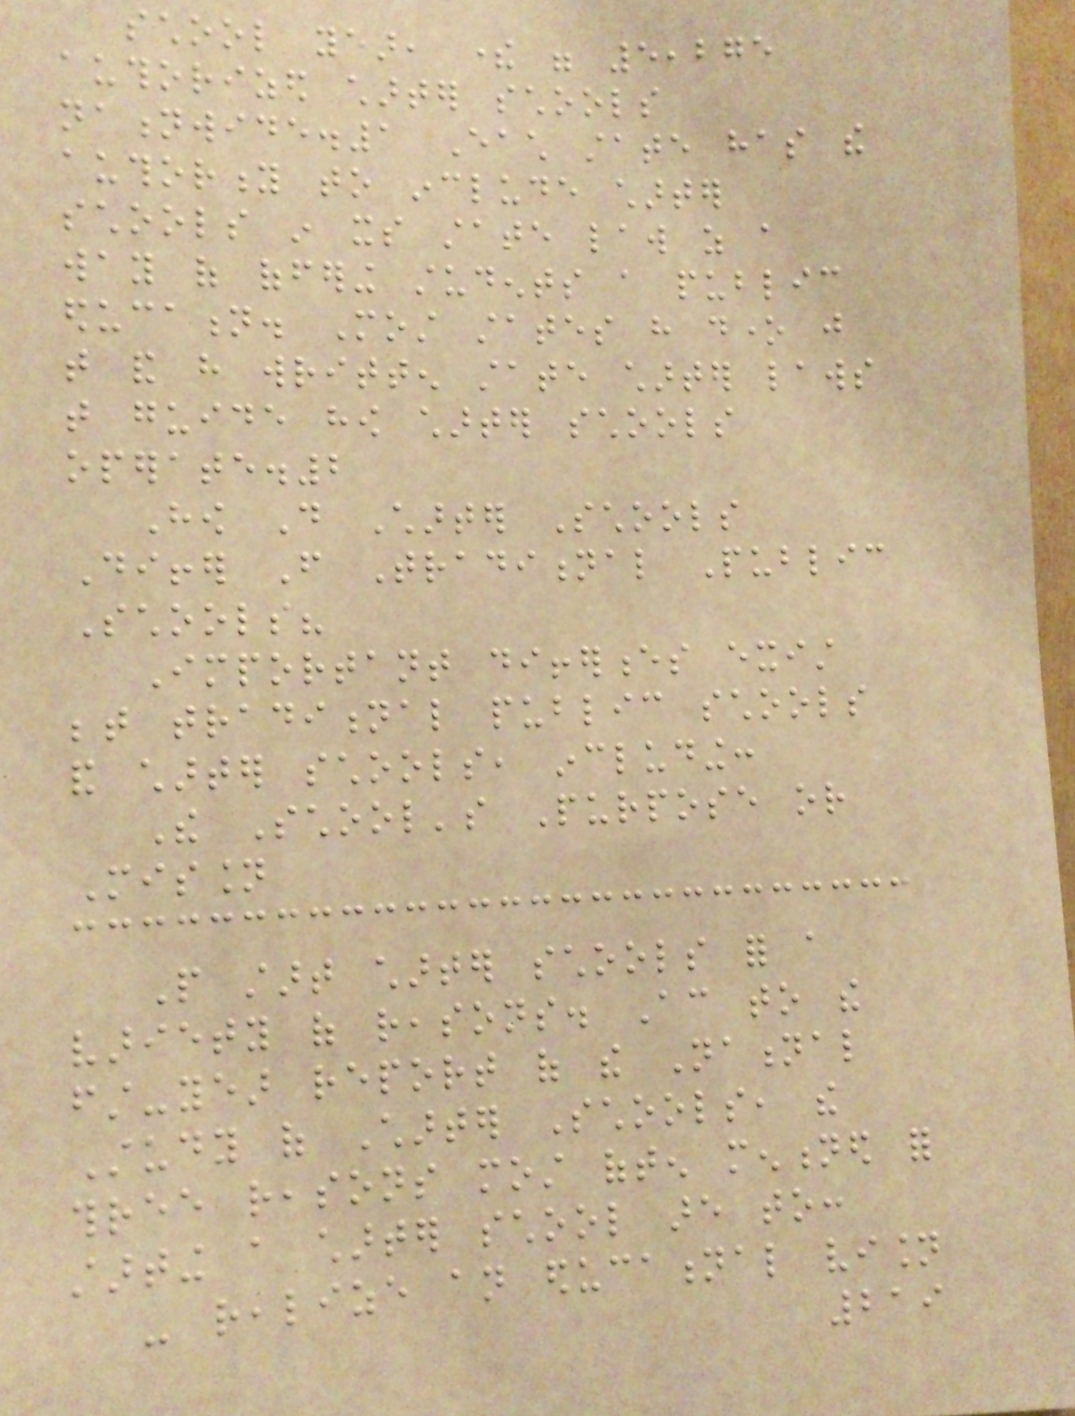school year, there were 5,275
authorized charter schools
nationwide.1 Each state has the
authority to include charter
schools in its state law as a
way of offering students a public
education. Most states have done just
that and have written state charter laws
that guide how charter schools
operate.2
How Do Charter Schools
Differ From Traditional Public
Schools?
Important differences exist
between traditional public schools
and charter schools, including:
The School's Purpose or
Mission
People start charter schools for a
variety of reasons. According to the
first-year report of the National
Study of Charter Schools, the
three reasons most often mentioned for
starting a charter school are to:
- realize an educational vision
219
